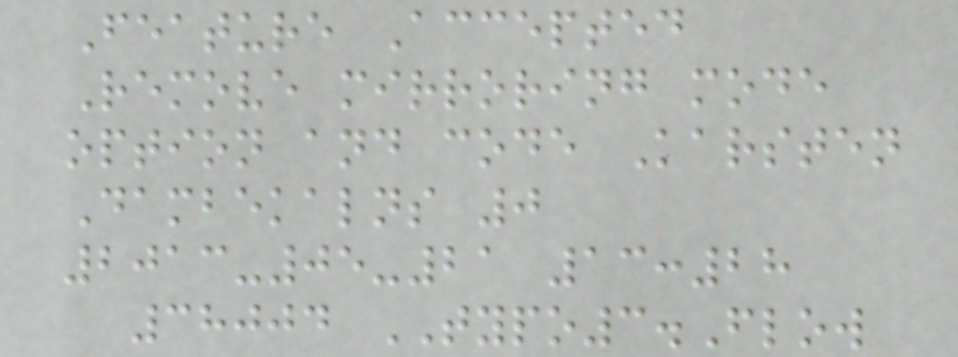Feature Accepted
Remove mirroring mode
option and code Karsten
Dambekalns 0
2013-05-21 13:28
38004 TYPO3.Flow
